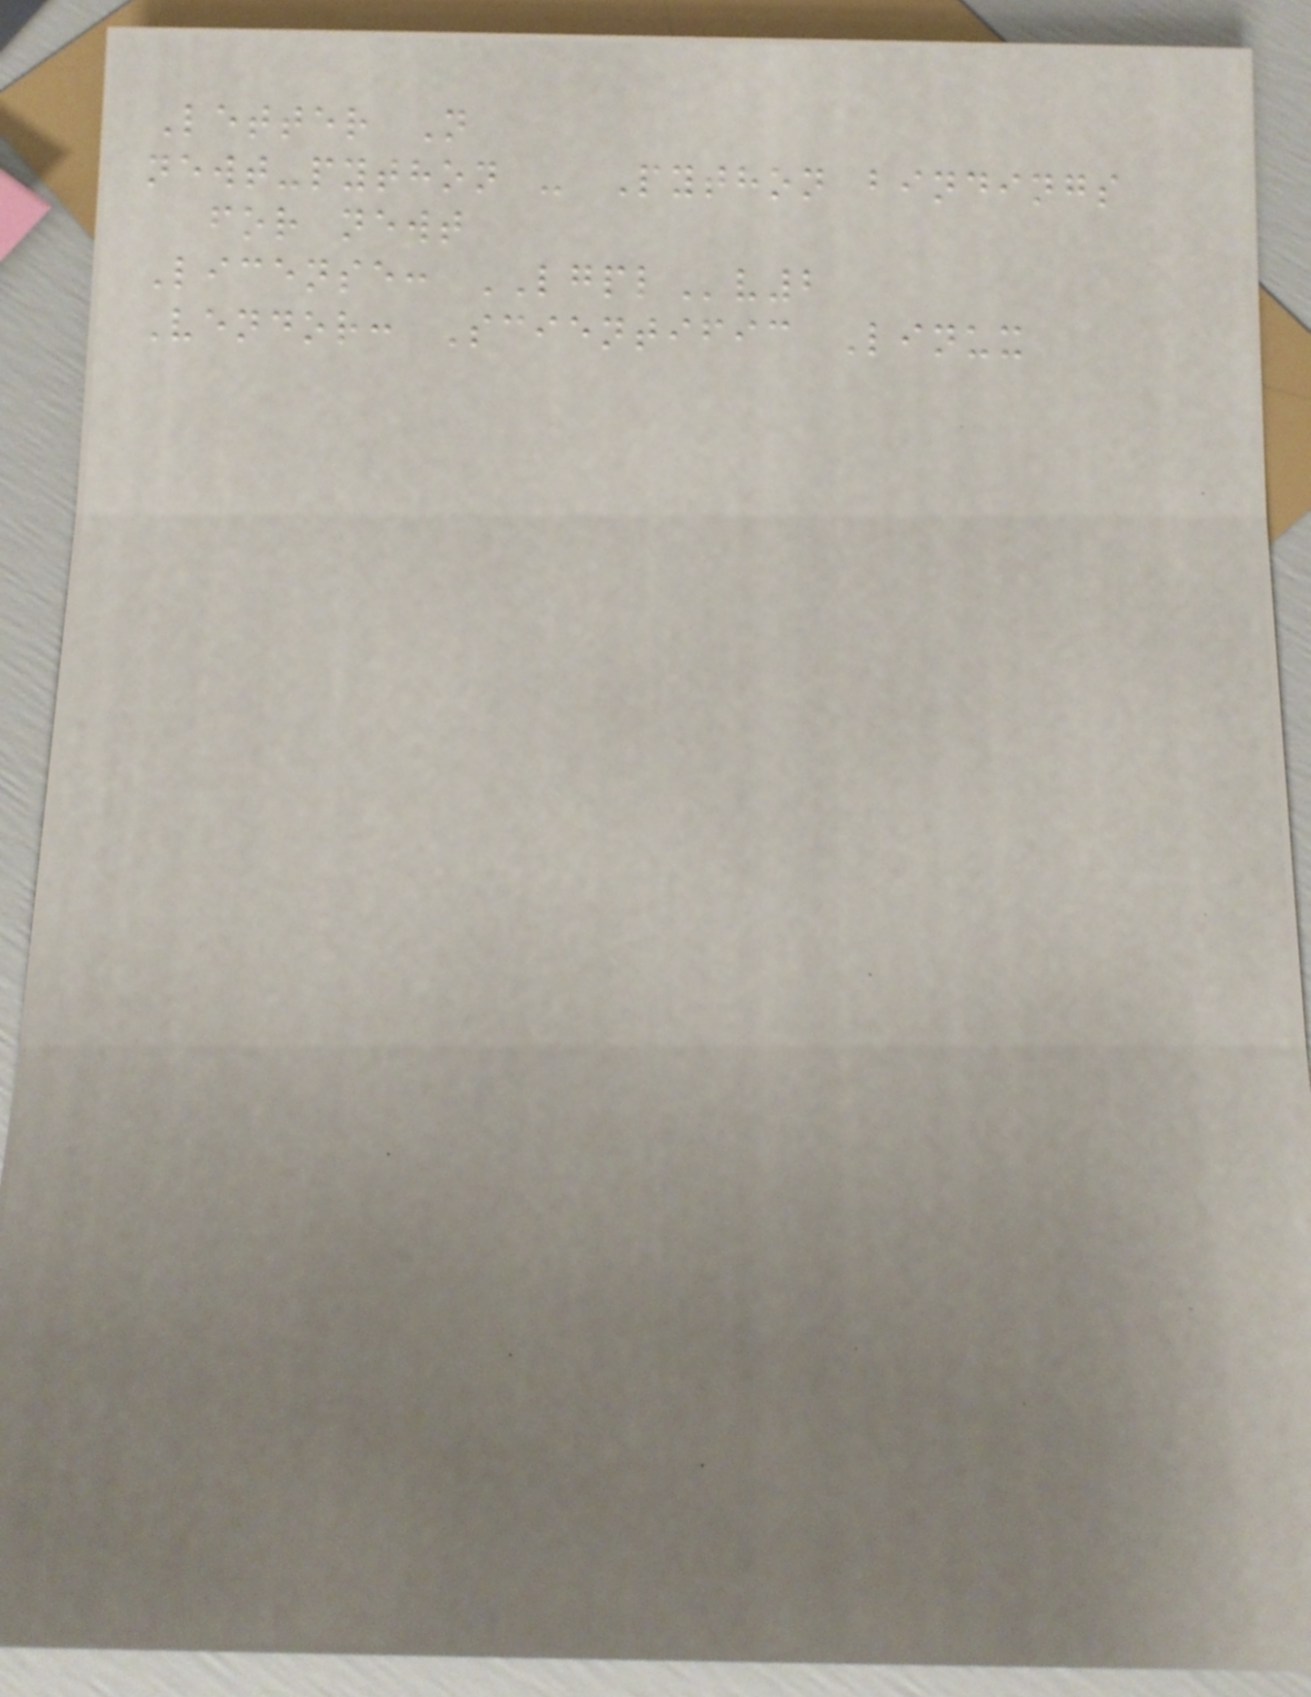Letter N
newt-python - Python bindings
for newt
License: LGPLv2
Vendor: Scientific Linux
